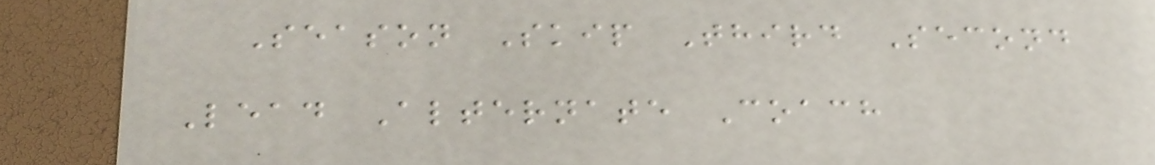Season Skip Third Second
Lead Alternate Coach
